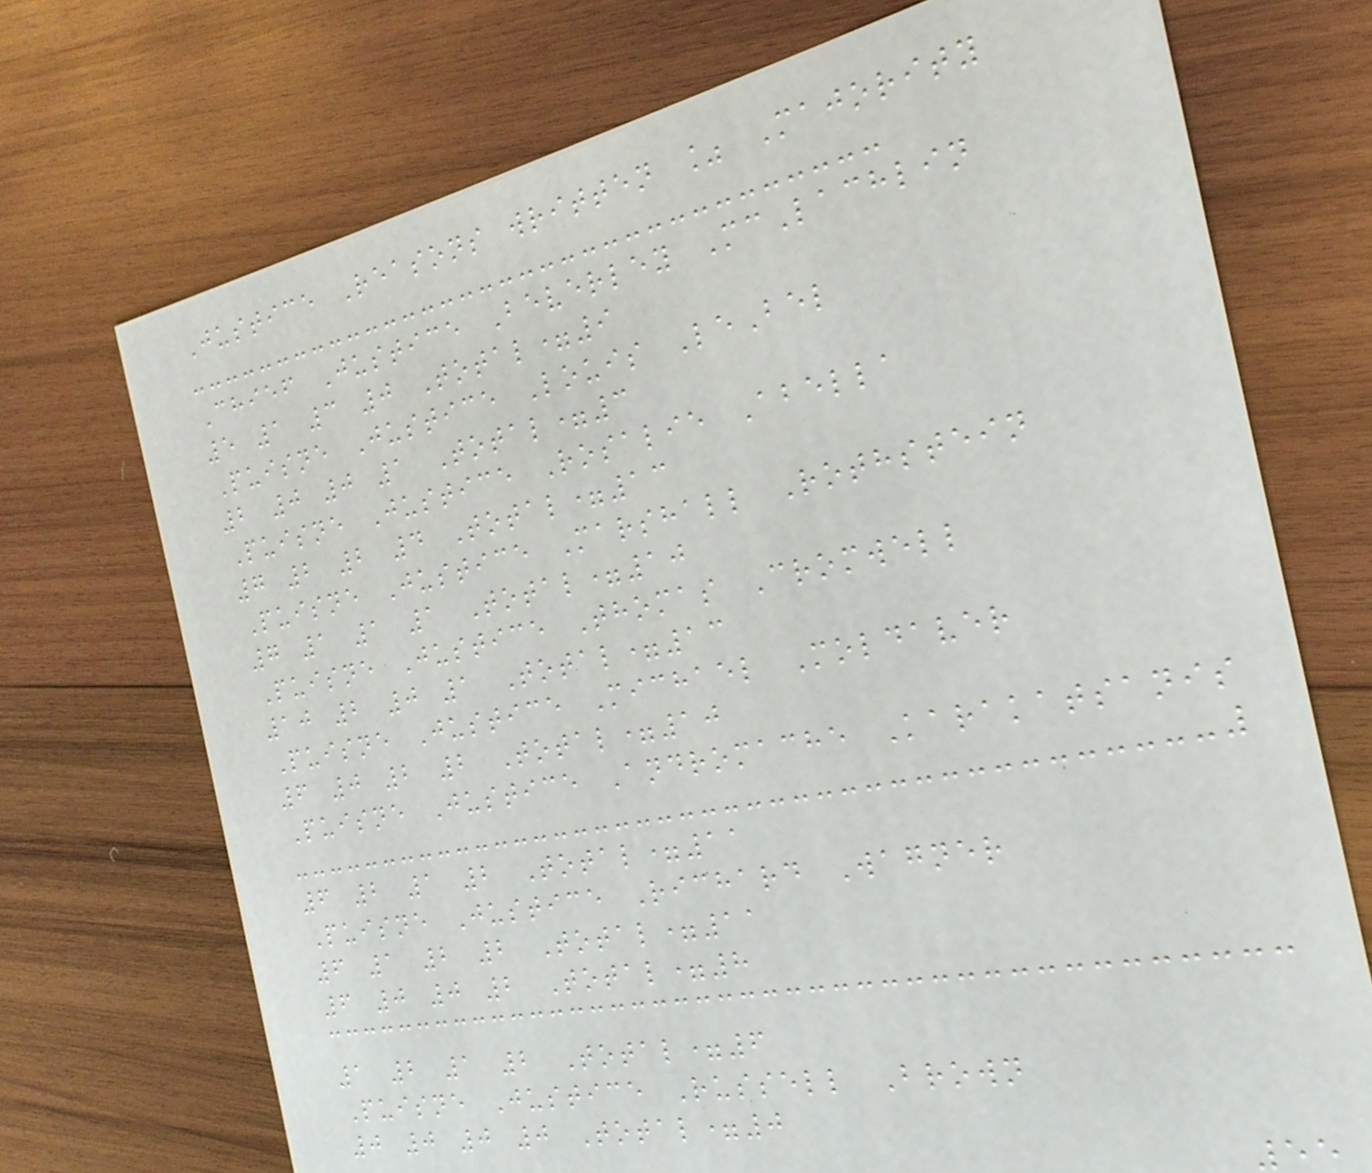Justice Reasons written % Majority
Chief Justice Beverley McLachlin
5 1 3 0 Total=9
Puisne Justice Louis LeBel
2 0 0 1 Total=3
Puisne Justice Rosalie Abella
7 2 2 4 Total=13
Puisne Justice Marshall Rothstein
7 1 1 1 Total=10
Puisne Justice Thomas Cromwell
10 2 0 1 Total=13
Puisne Justice Michael Moldaver
6 0 2 2 Total=10
Puisne Justice Andromache Karakatsanis
6 2 1 2 Total=11
Puisne Justice Richard Wagner
6 1 2 2 Total=11
6 0 0 2 Total=8
1 2 1 2 Total=6
Puisne Justice Russell Brown
0 0 0 0 Total=0
55
